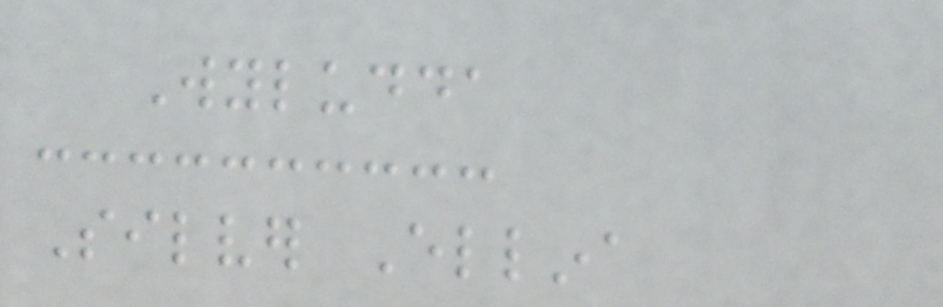Wyludda
Silver Ellina
